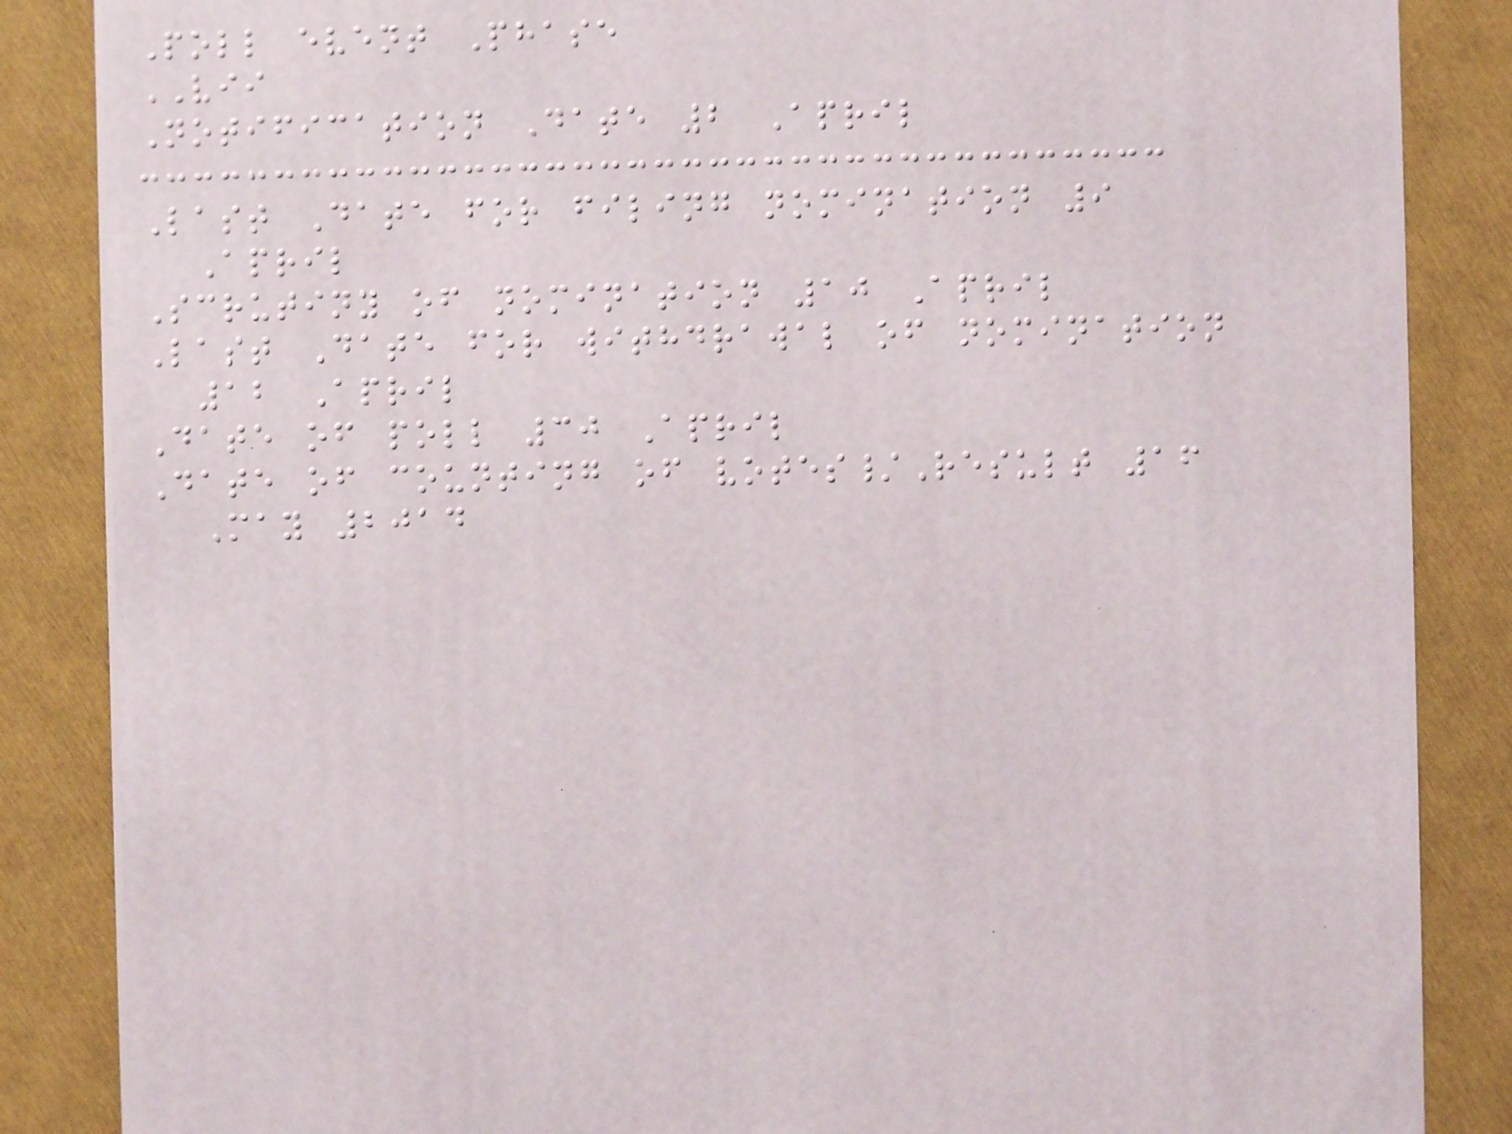Poll event Phase
VII
Notification Date 2 April
Last Date for filing nomination 9
April
Scrutiny of nomination 10 April
Last Date for withdrawal of nomination
12 April
Date of poll 30 April
Date of counting of votes/Result 16
May 2014
